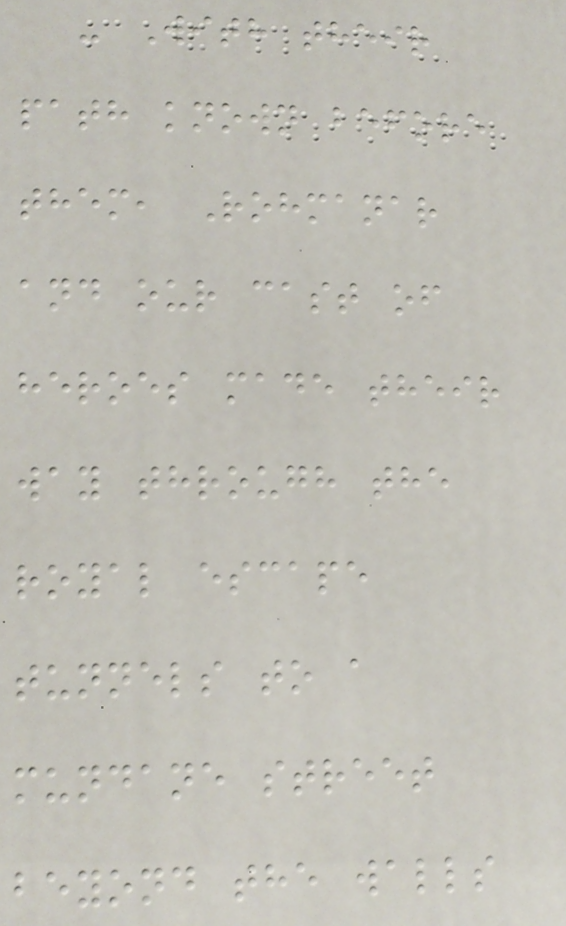- With their
path known before
them, Rohmanar
and our cast of
heroes made their
way through the
royal escape
tunnels to a
mundane street
beyond the walls
